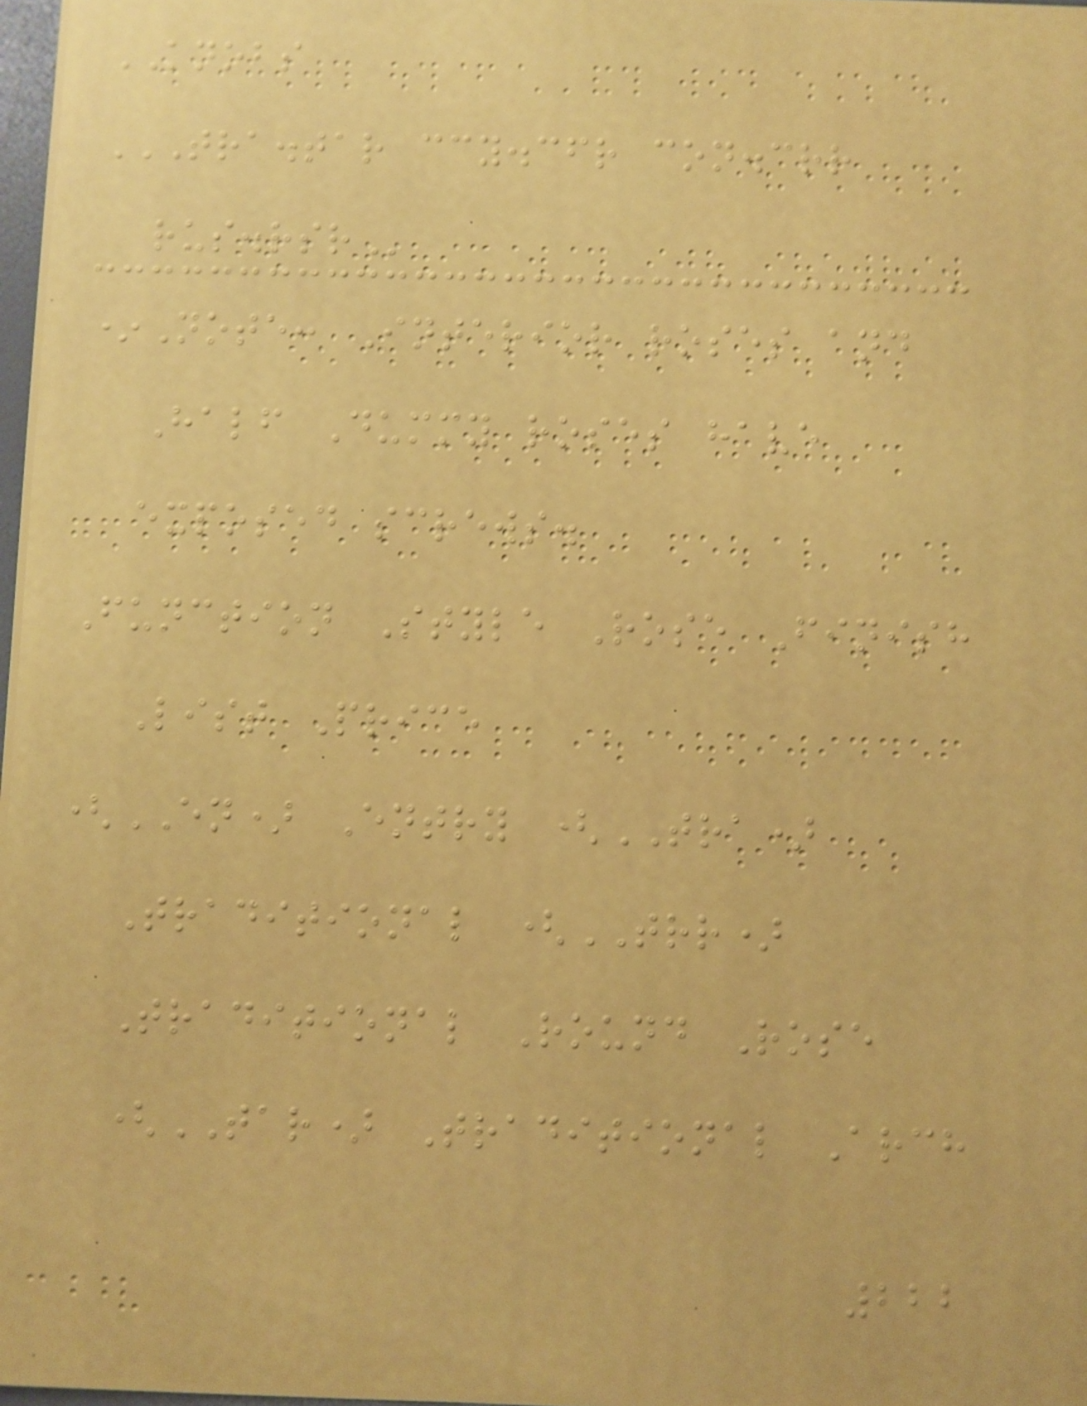KNOBS
TRA.TAR CCY.CFR CON.CRR
RUS.RSR
*Note: Interior roses and
Half Dummy roses have
exposed screws.
Function Style Rose Finish
List Price
(EN) Entry (TRA)
Traditional (TRR)
Traditional Round Rose
(TAR) Traditional Arch
222
